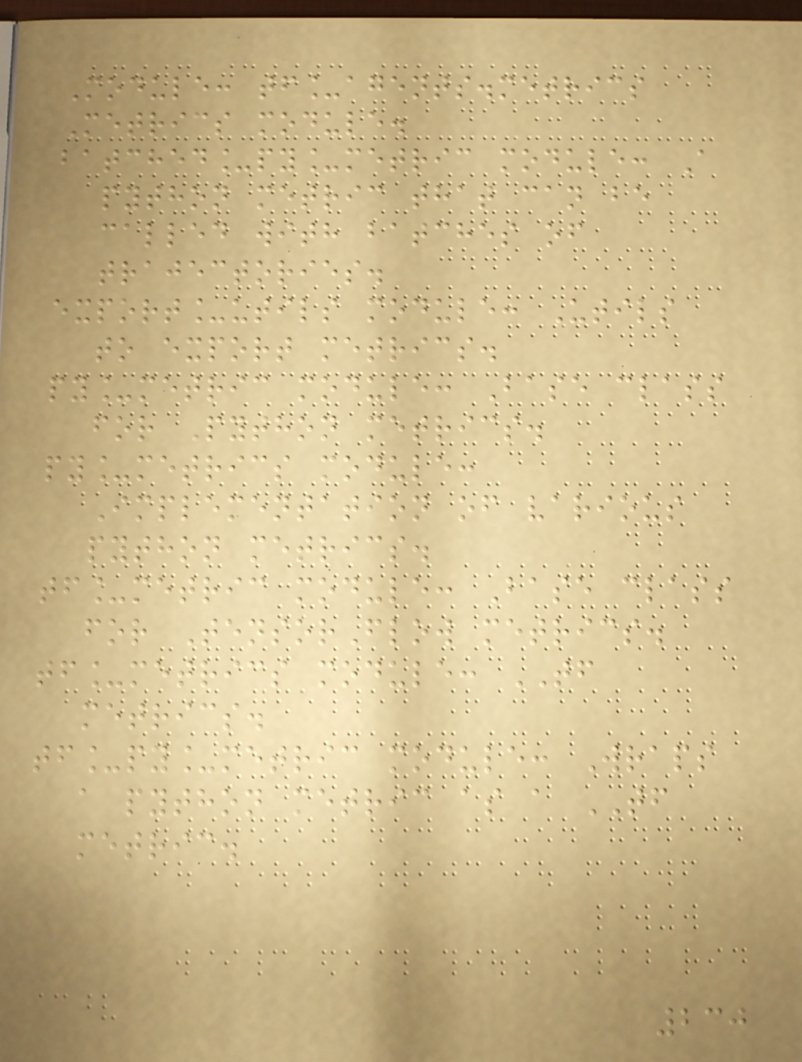Module: tf_agents.metrics
Metrics module.
batched_py_metric module: A
python metric that can be
called with batches of
trajectories.
export_utils module: Utils
to export metrics.
py_metric module: Base class
for Python metrics.
py_metrics module:
Implementation of various
python metrics.
tf_metric module: Base class
for TensorFlow metrics.
tf_metrics module: TF
metrics.
tf_py_metric module: Wraps
a python metric as a TF
metric.
230
